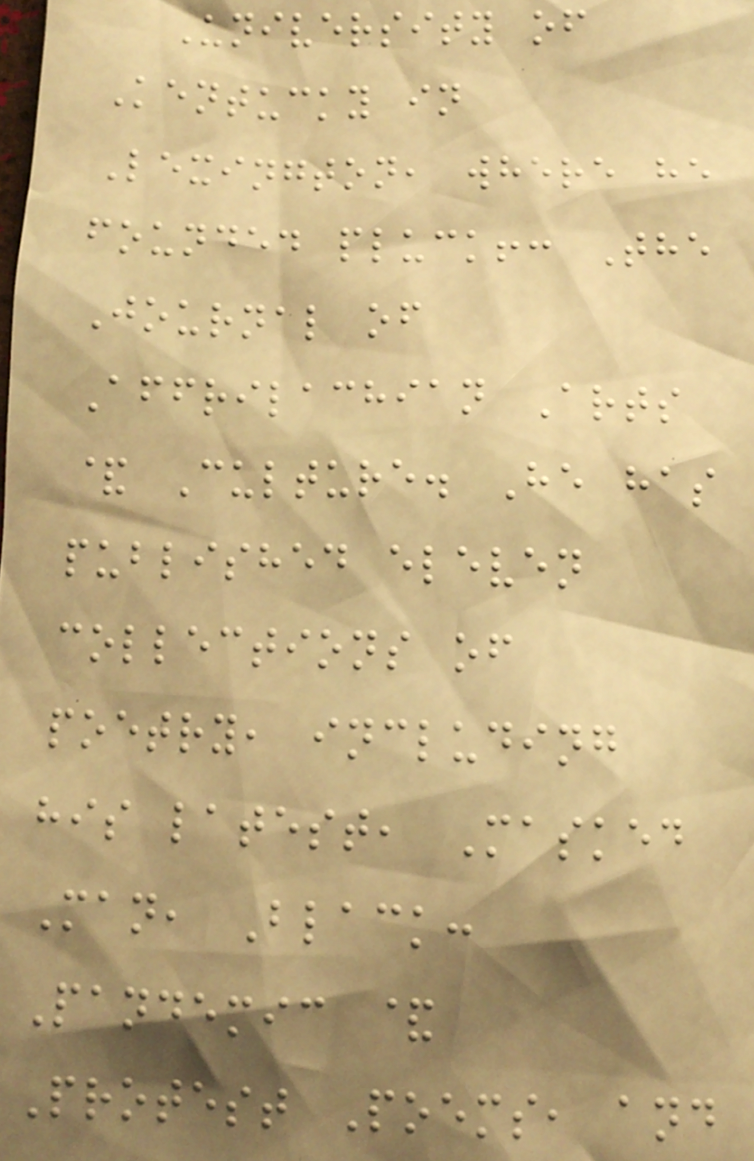University of
Kentucky in
Lexington, where he
founded pluck!: The
Journal of
Affrilachian Arts
& Culture. He has
published eleven
collections of
poetry, including
his latest, Masked
Man, Black:
Pandemic &
Protest Poems, and
